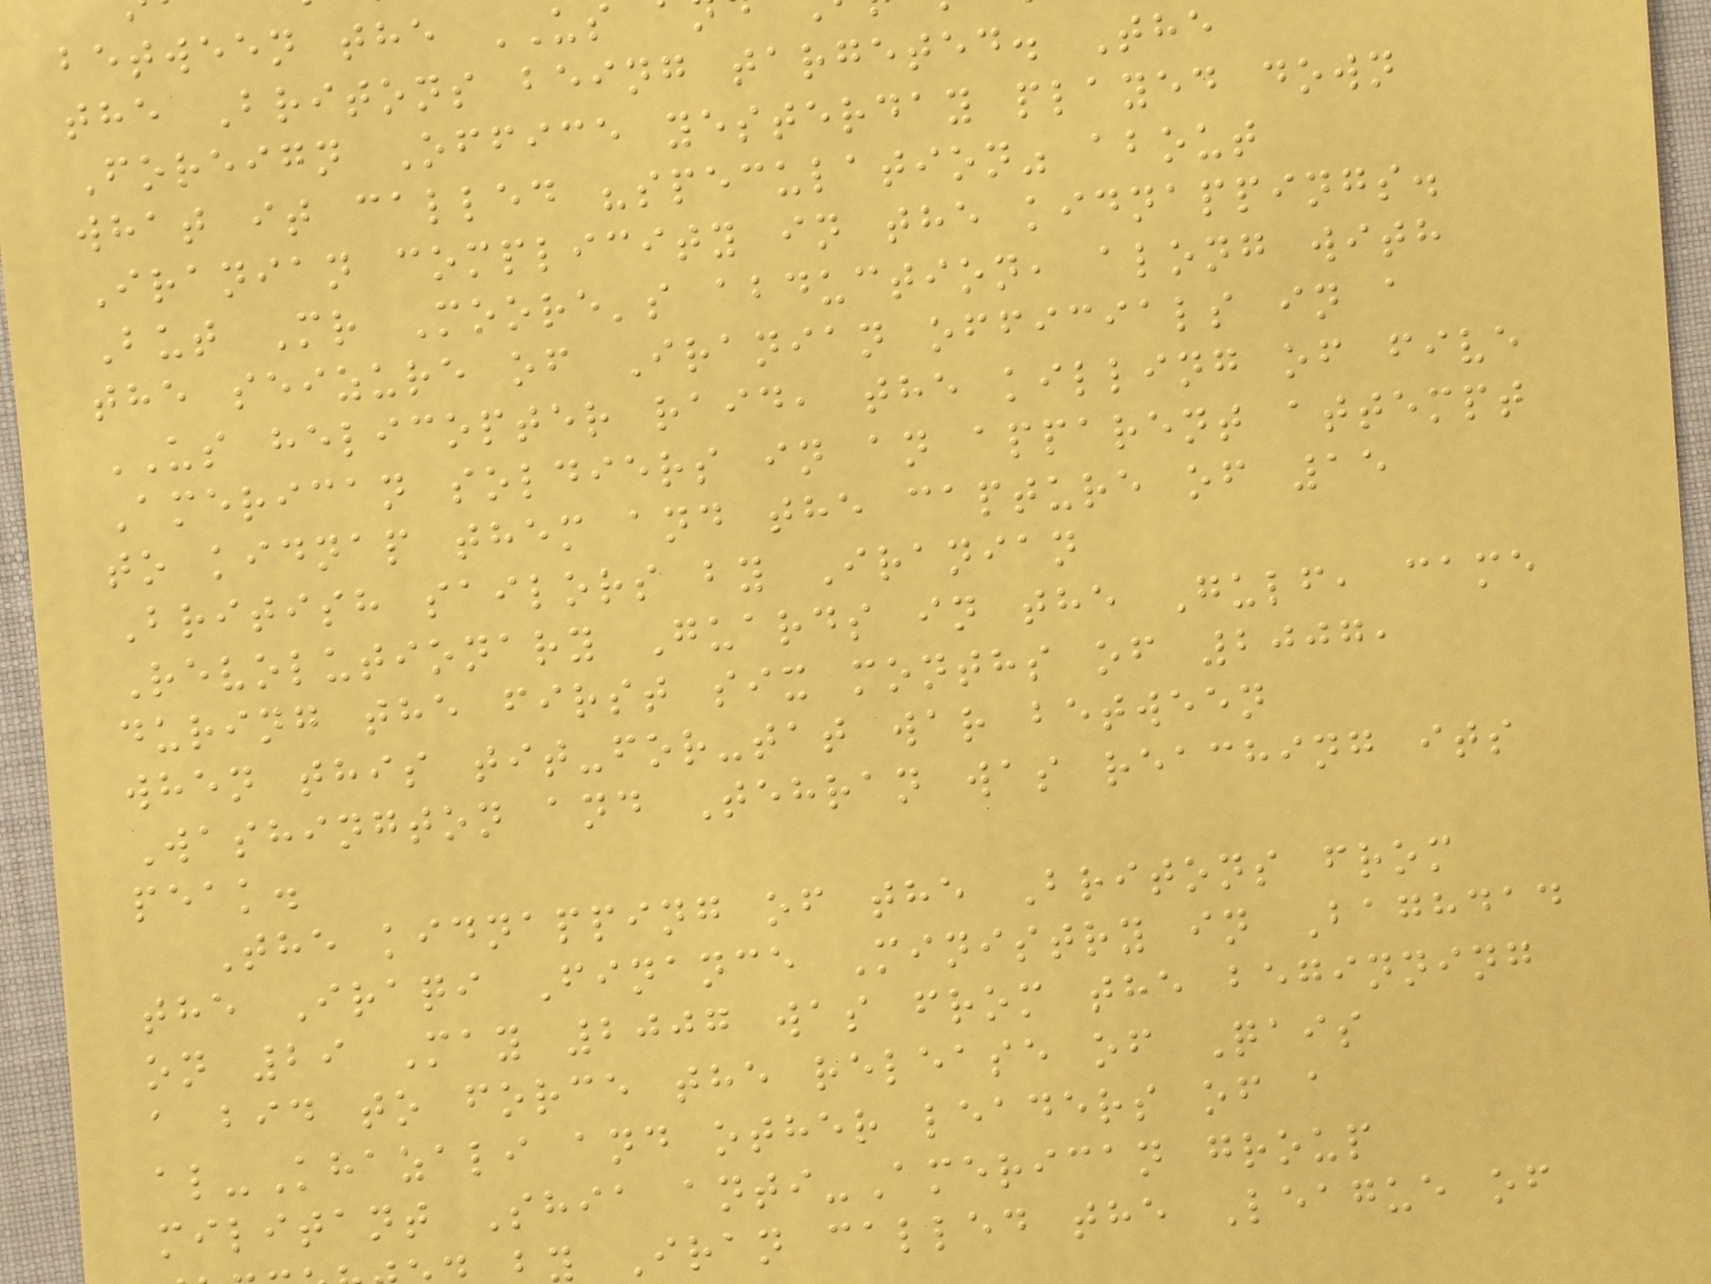between the US
the Britons being targeted. The
Foreign Office yesterday played down
what it called "speculation" about
Iranian complicity in the kidnappings.
But Mr Moore's abduction, along with
the seizure of Iranian officials in a
US helicopter raid, the killing of five
American soldiers in an apparent attempt
to kidnap them and the capture of 15
British sailors by Iranian
Revolutionary Guards in the Gulf, came
during the first six months of 2007,
when this tit-for-tat war between
Washington and Tehran was reaching its
peak.
The kidnapping of the Britons from
the Iraqi Finance Ministry in Baghdad
on 29 May 2007 was from the beginning
a bid to force the release of Qais
al-Khazali and other leaders of a
militant Shia anti-American group
y Iran called the League of
